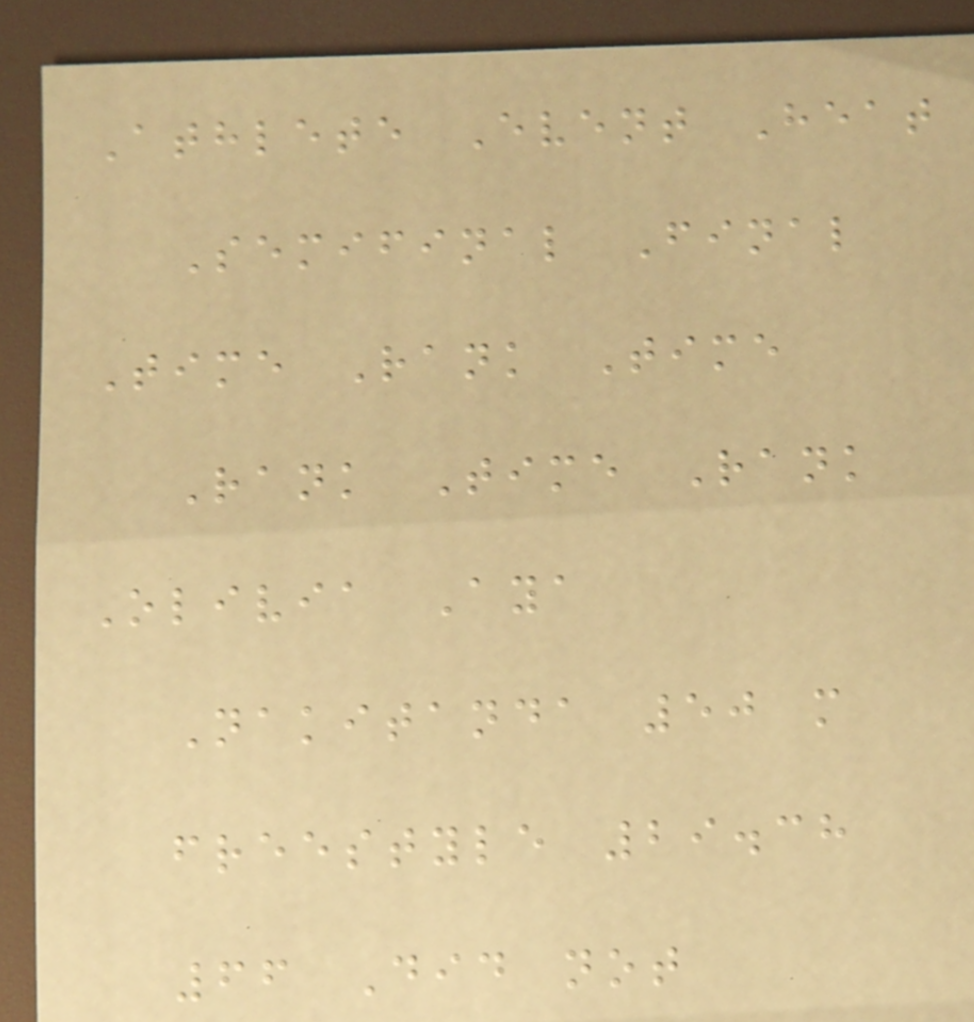Athlete Event Heat
Semifinal Final
Time Rank Time
Rank Time Rank
Olivia Aya
Nakitanda 50 m
freestyle 29.38
66 Did not
